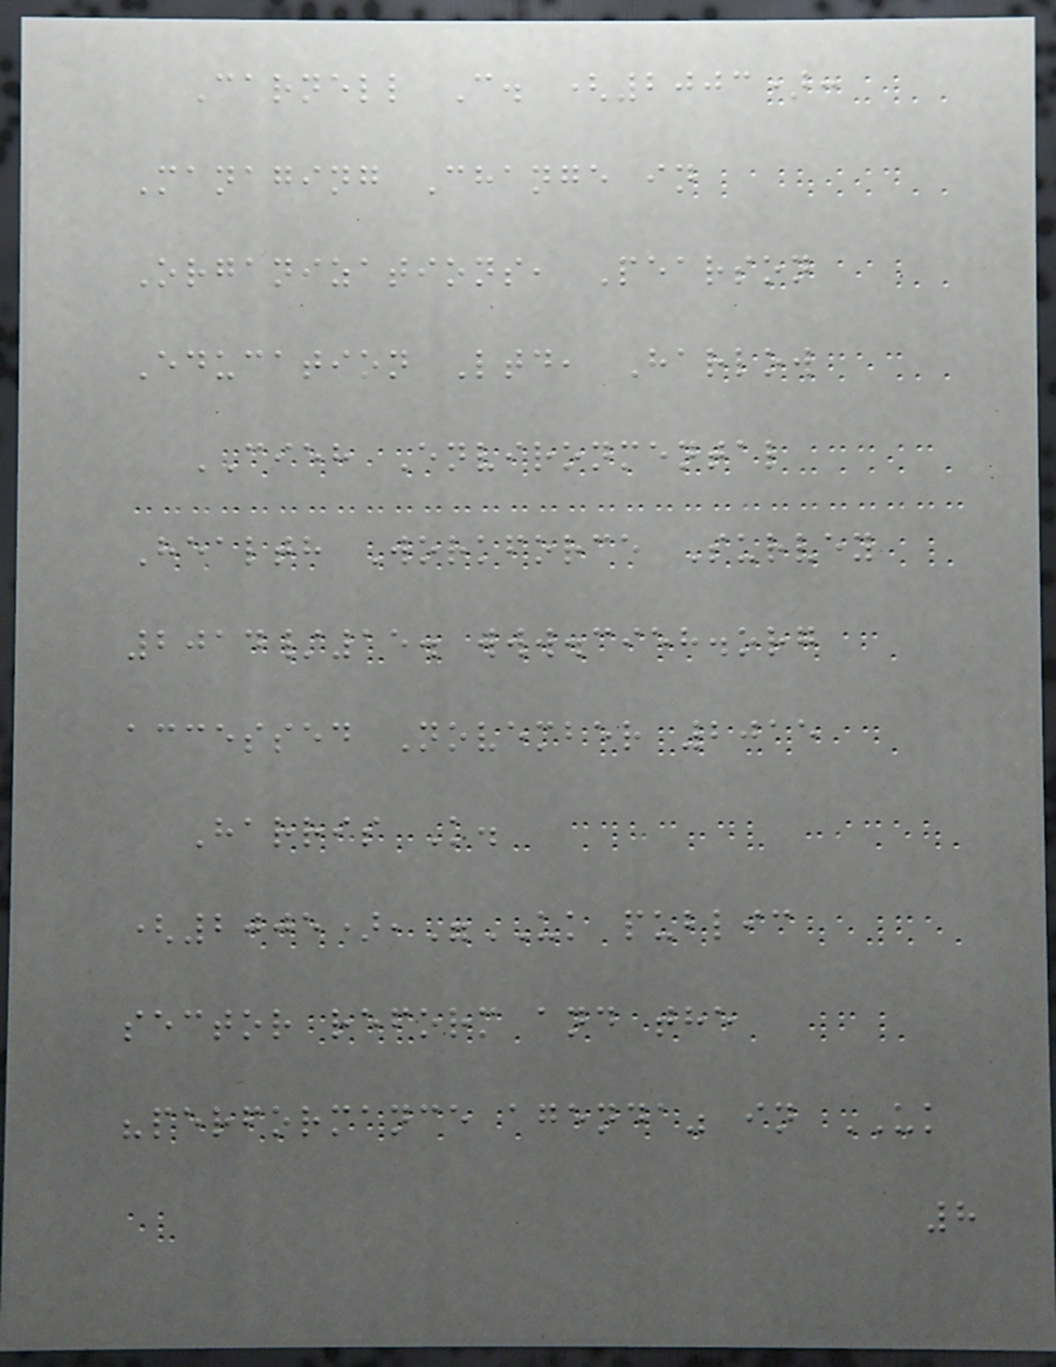Carnell C. (2003):
Managing Change in
Organizations, Pearson
Education Ltd, Harlow
CIEH Environmental
Health Workforce Survey
2014/15. www.cieh.org
accessed November 2015
Harris K.
(2005),"UK public
sector reform and the
"performance agenda" in UK
8
